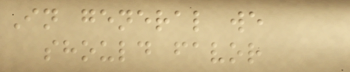In general we
should favor
